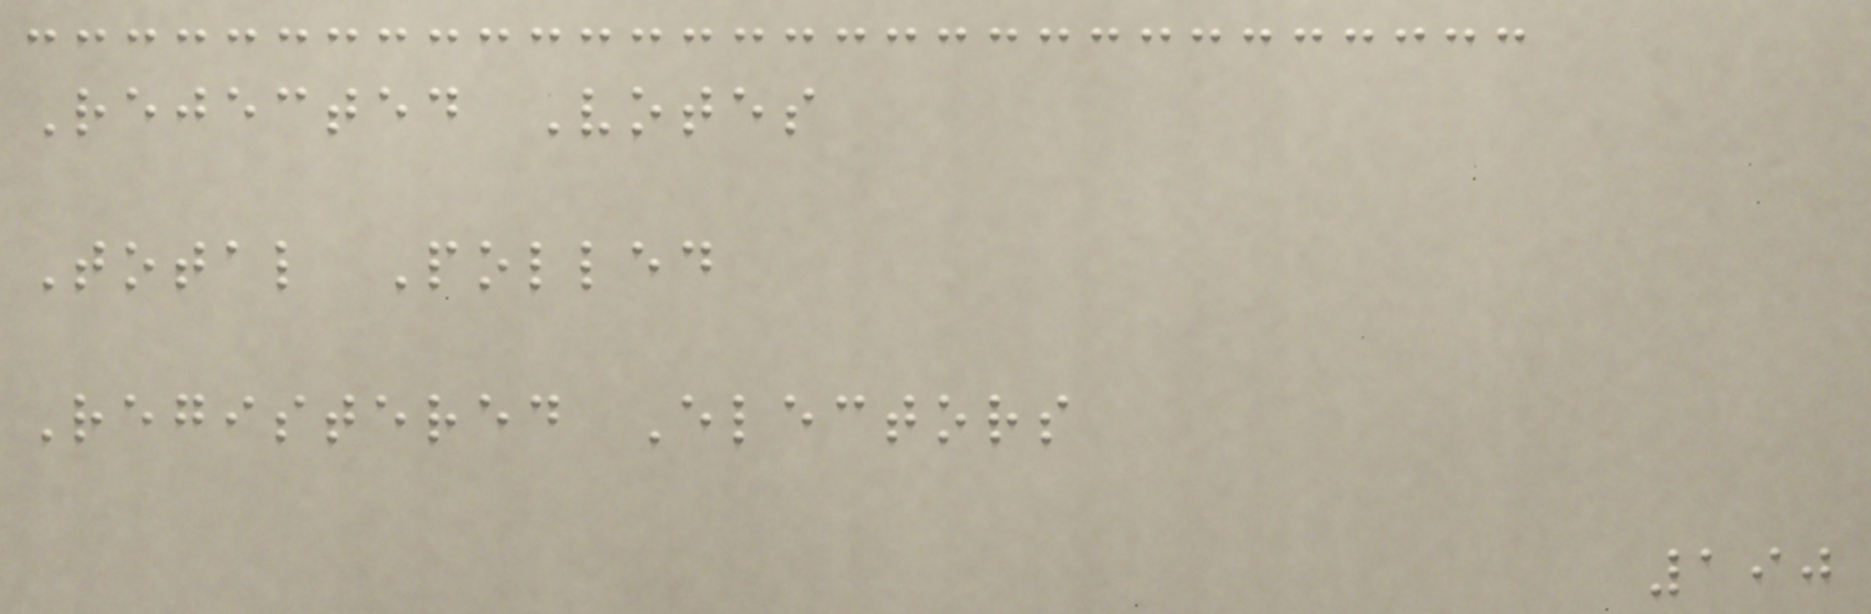Rejected Votes
Total Polled
Registered Electors
190
